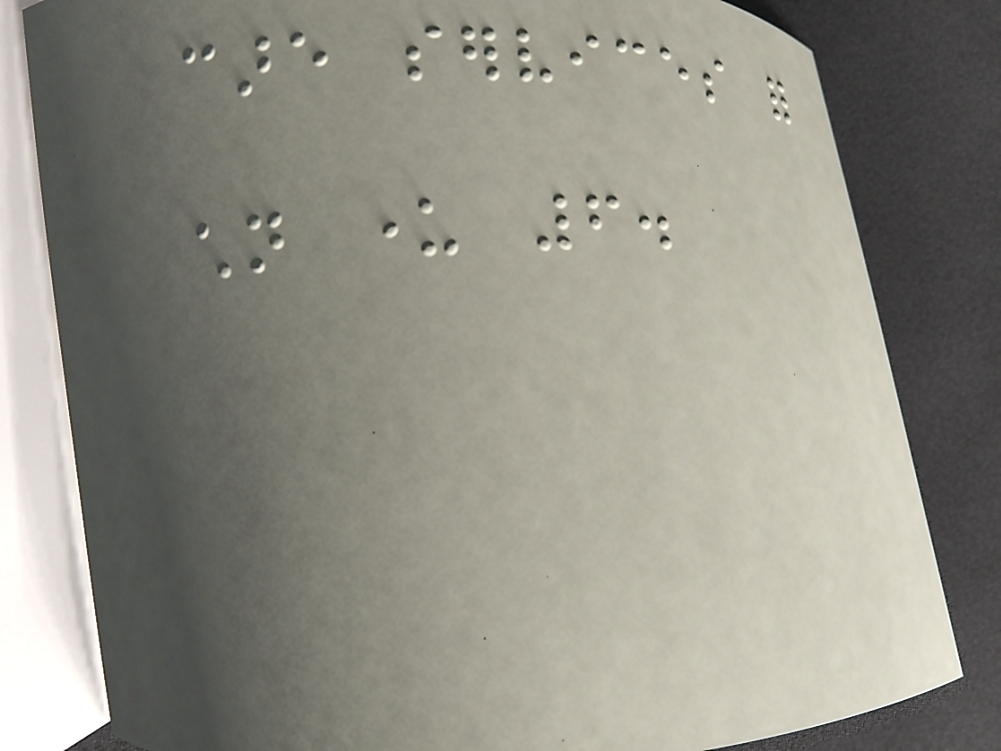care services for
children under 6.
